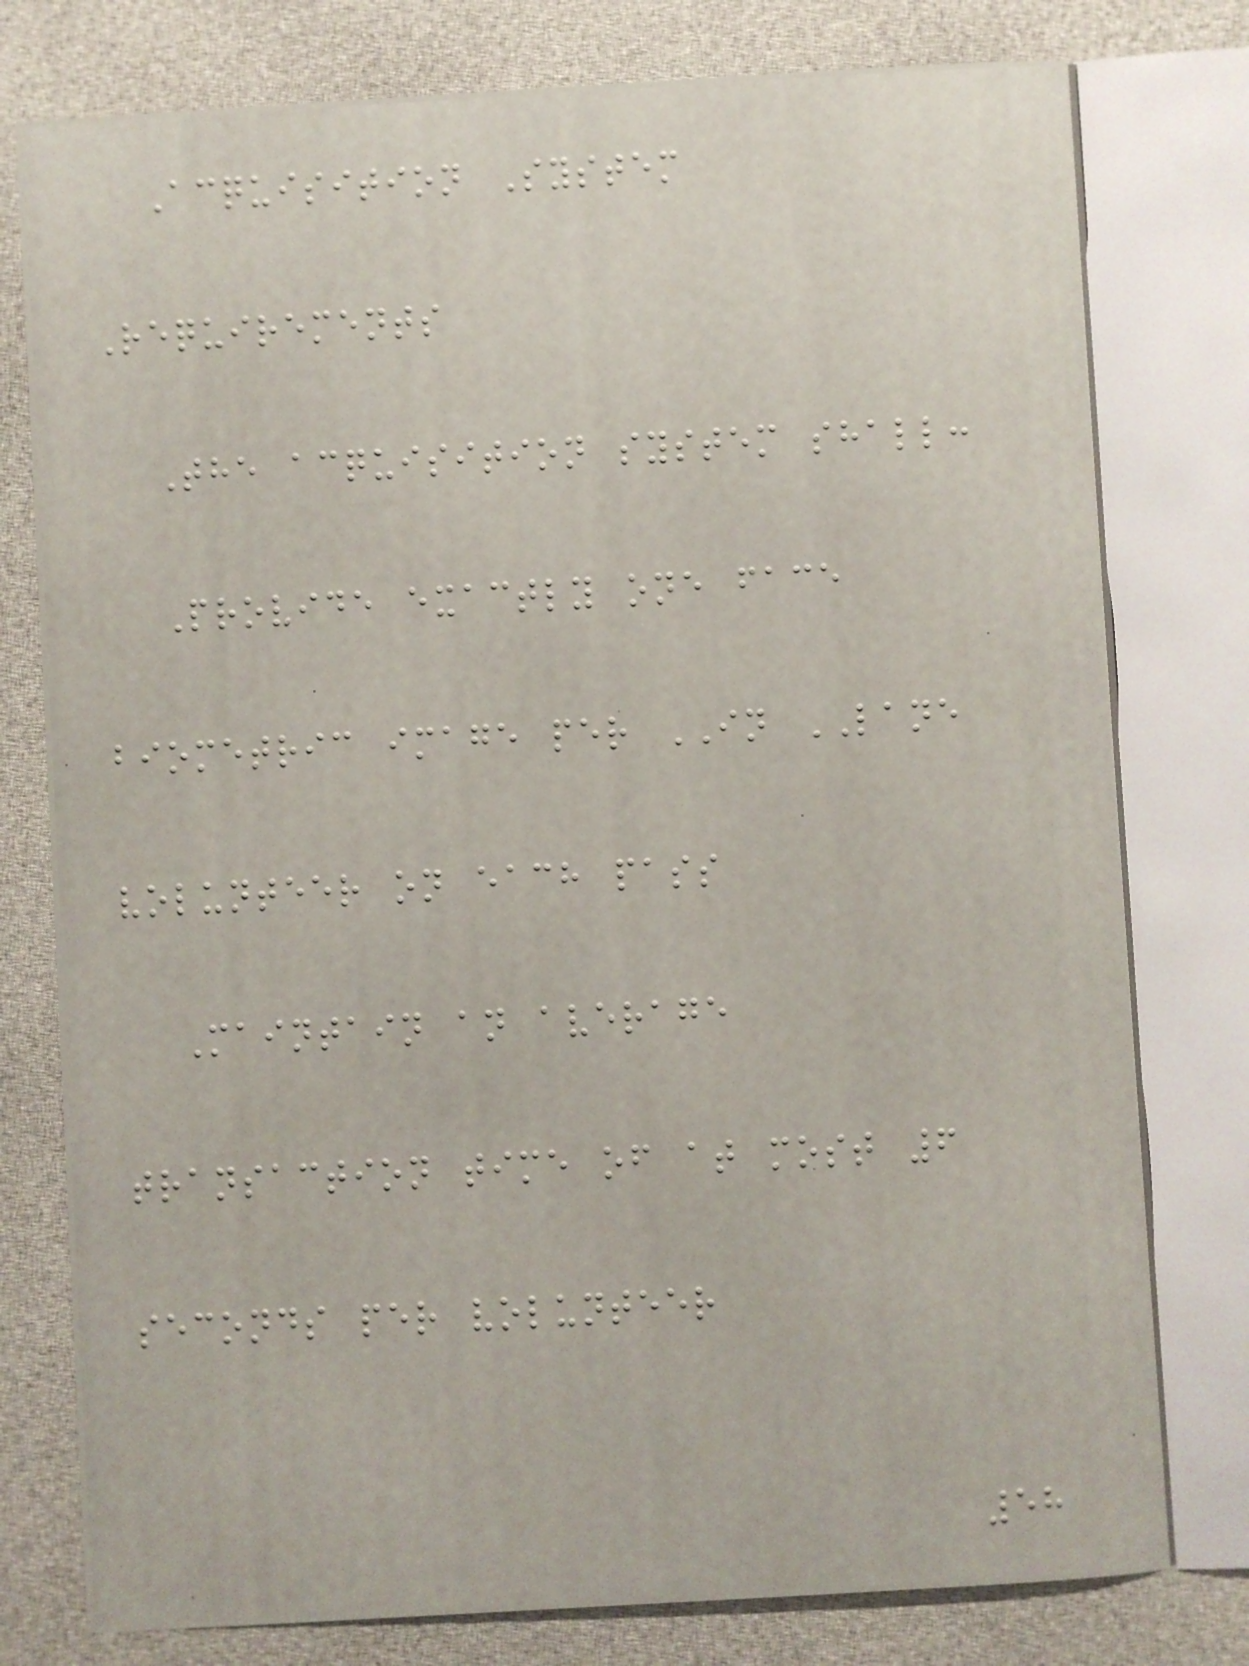Acquisition System
Requirements
The acquisition system shall:
Provide exactly one face
biometric image per IN LANE
volunteer on each pass
Maintain an average
transaction time of at most 6
seconds per volunteer
58
